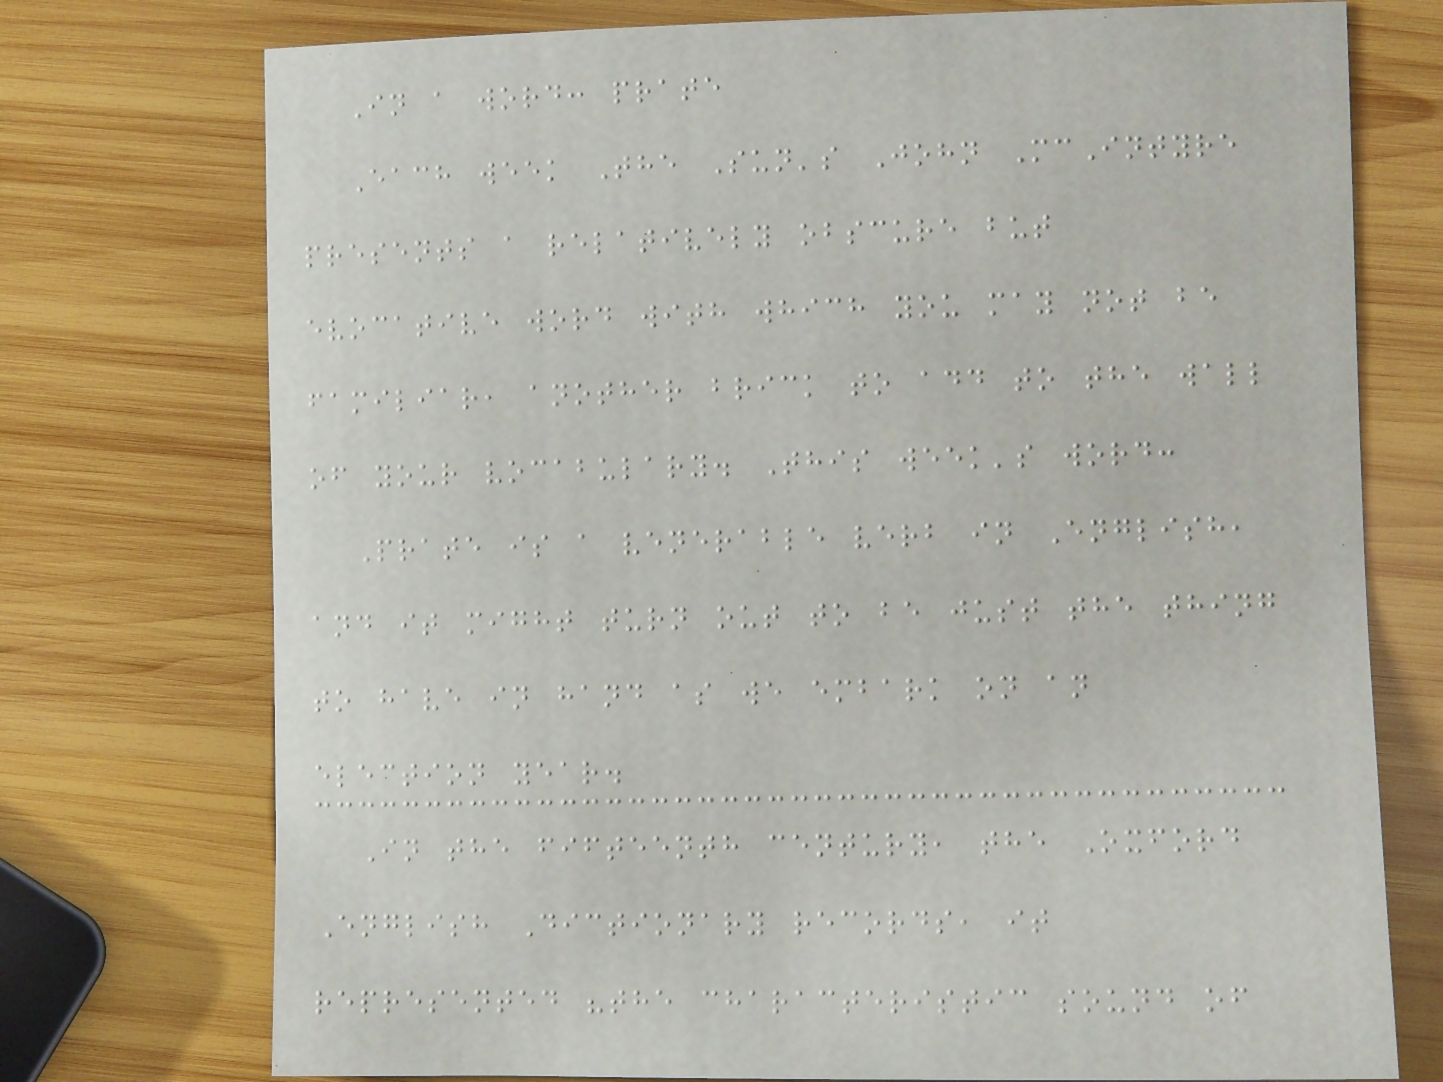In a word: prate
Each week The Sun's John McIntyre
presents a relatively obscure but
evocative word with which you may not be
familiar, another brick to add to the wall
of your vocabulary. This week's word:
Prate is a venerable verb in English,
and it might turn out to be just the thing
to have in hand as we embark on an
election year.
In the fifteenth century, the Oxford
English Dictionary records, it
represented "the characteristic sound of
